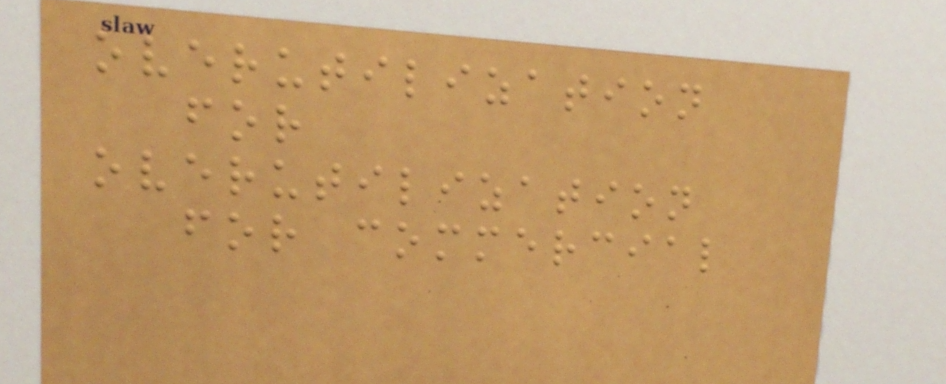overutilization
for
overutilization
for commercial
